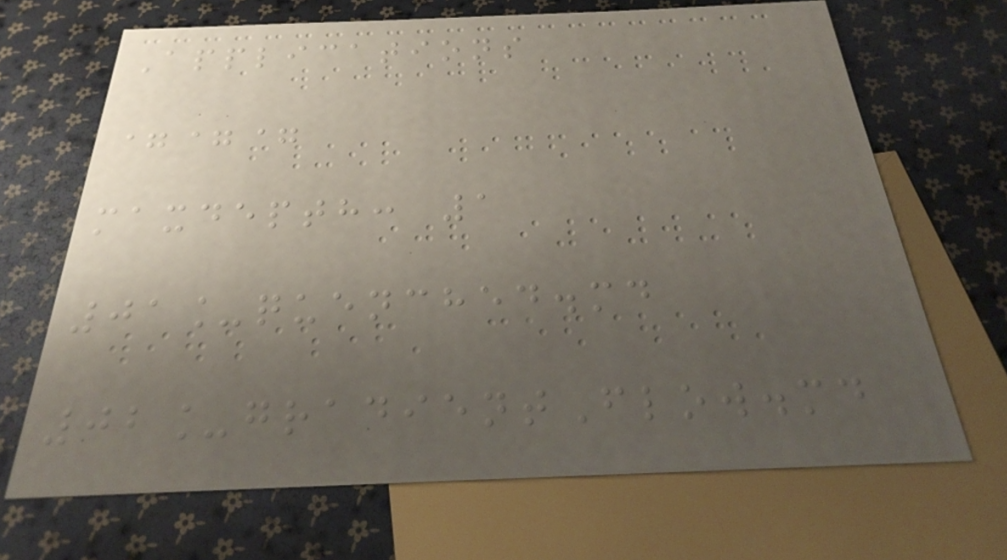Applications
===
maxdepth: 1
01_quenched.md
02_gradientFlow.md
